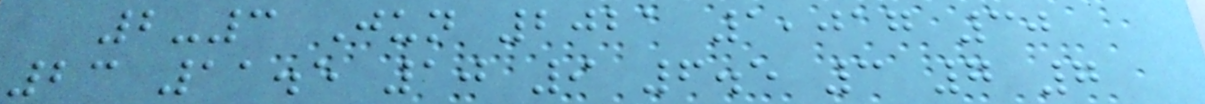2-3 Jun 2021 1,017 30
23 11.5 10 9 6.5 3 7 7
